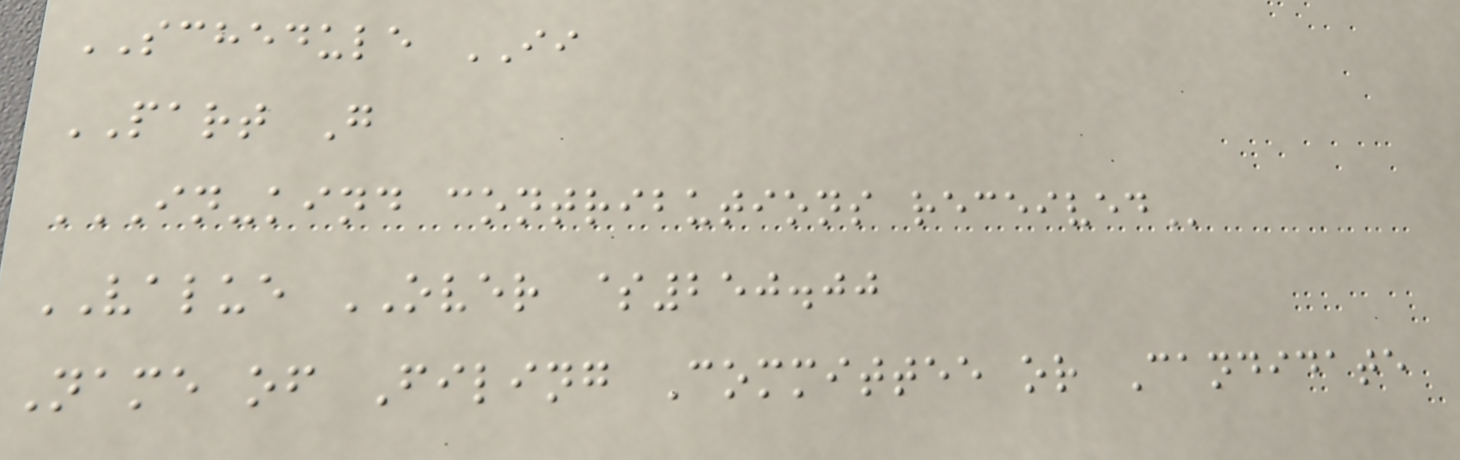SCHEDULE II
PART G
IN-KIND CONTRIBUTIONS RECEIVED
VALUE OVER $250.00
Name of Filing Committee or Candidate
